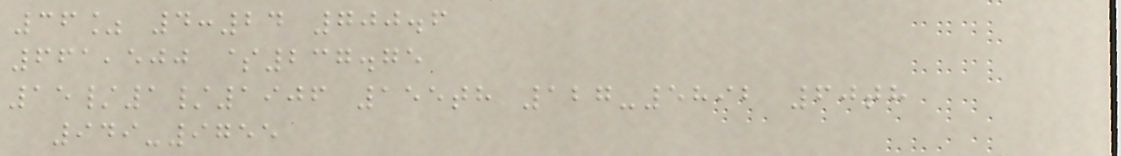36% 4:24 700.6
661,500 $237.75
15/1/1906 155th 127-5892 60th
949-9755
